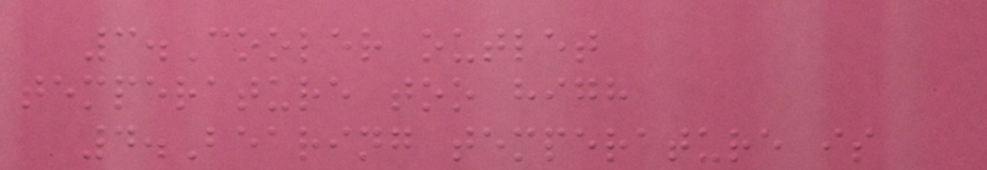3.Cooler outlet
temperature too high
4.Bearing temperature is
